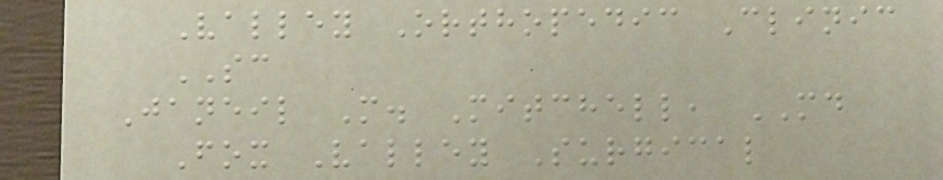Valley Orthopedic Clinic
SC
Janeil M. Mitchell, MD
Fox Valley Surgical
